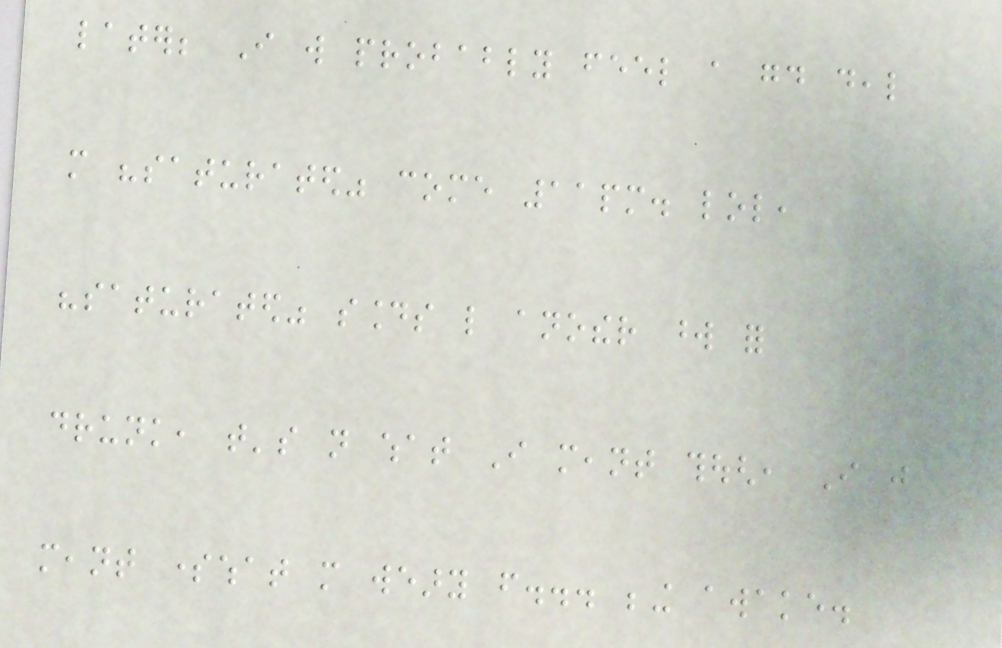later; I will probably feel a good deal
more "saturated" come 11pm. lol,
"saturated" sounds like another word for
drunk, that's not what I meant though, I just
meant somewhat more weary from... being awake.
